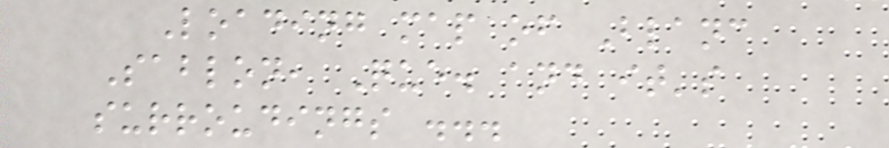Loading map of Blanc
Sablon, Que. and it's
surroudings ...
